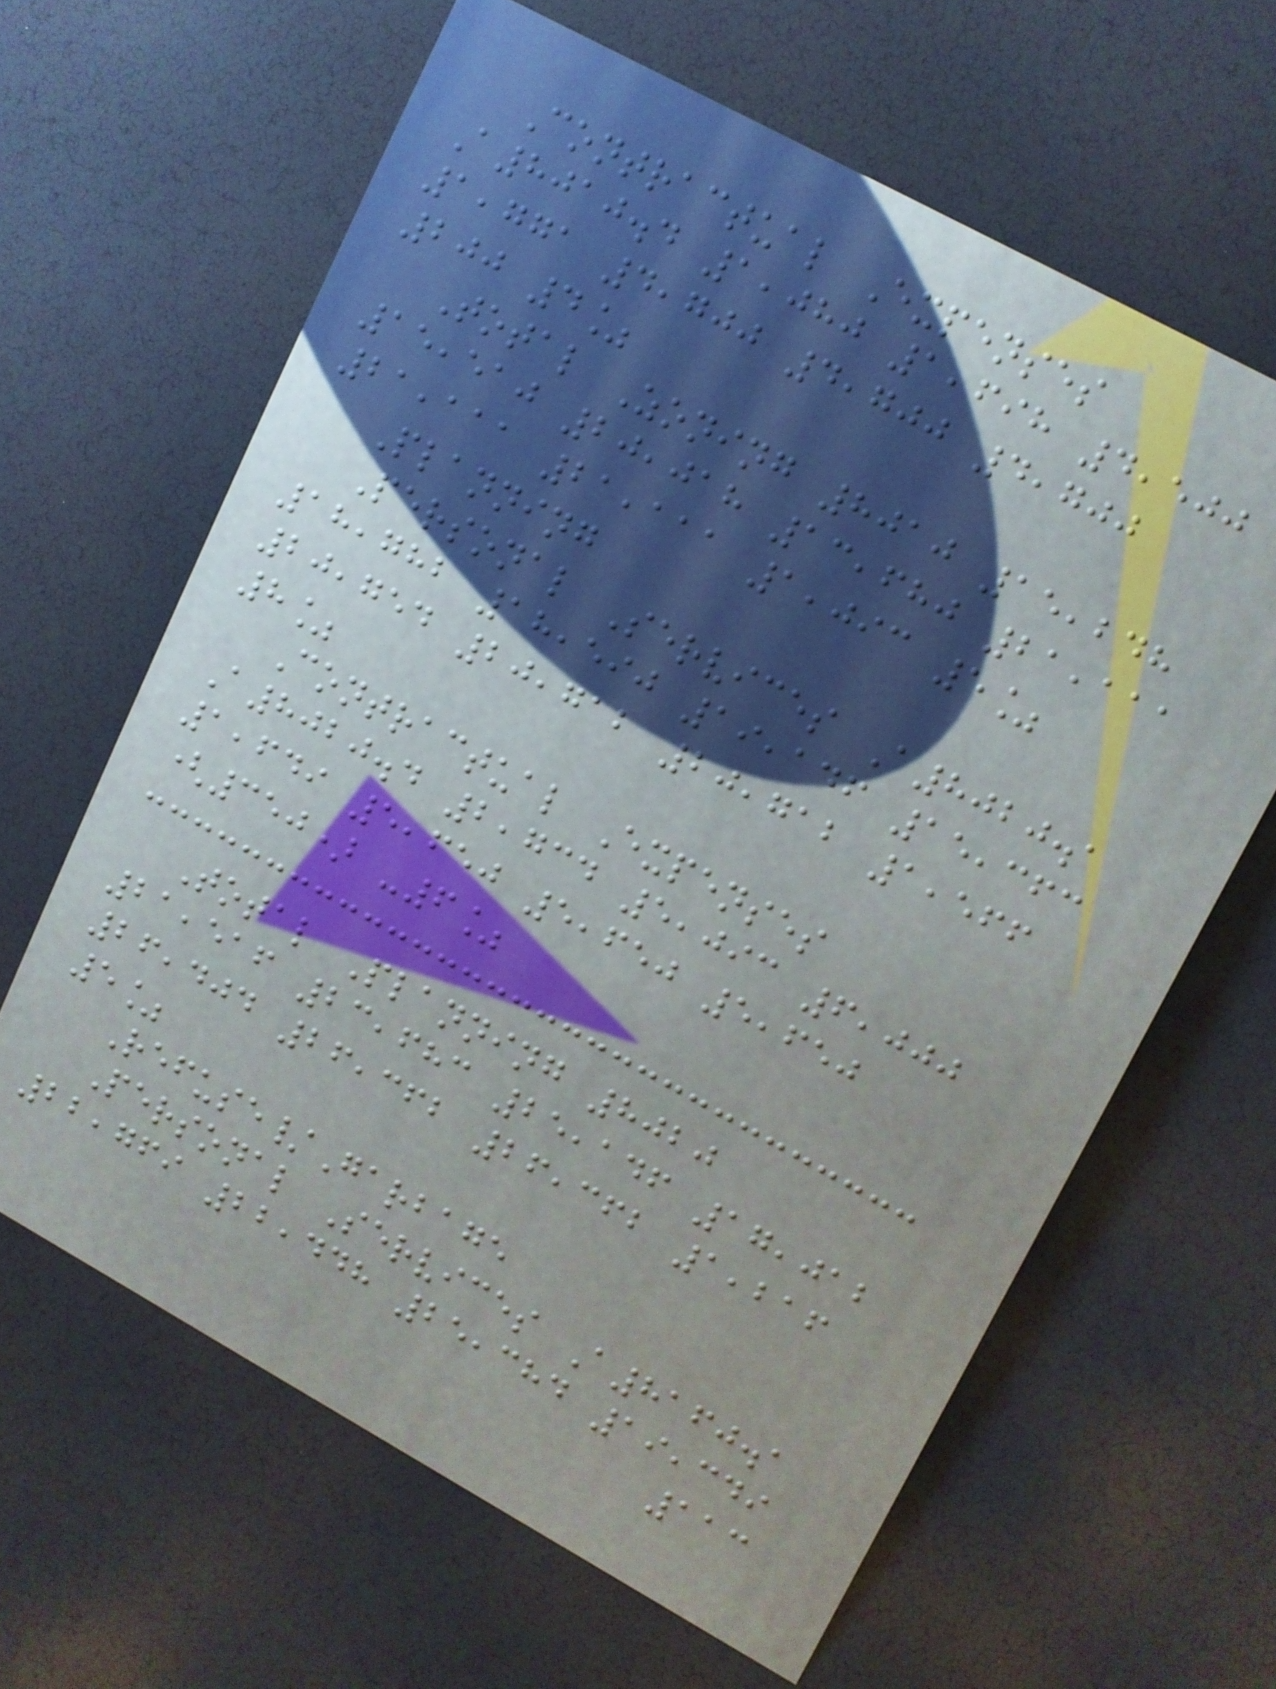Contractual Expenses
A8010.4 1,080 1,698 4,500
1,771 4,700 4,700 4,700
200 4%
Total Zoning 8010 15,248
15,510 20,018 13,680 21,111
21,111 21,111 1,093 5%
Planning
Personal Services A8020.1
18,782 18,590 19,146 15,363
20,754 20,712 20,712 1,566
8%
Contractual Expenses
A8020.4 2,734 5,093 6,000
1,649 5,650 5,650 5,650
(350) -6%
Total Planning 8020
21,516 23,683 25,146 17,012
26,404 26,362 26,362 1,216
5%
Refuse/Garbage
Personal Services A8160.1
22,769 22,448 25,384 19,349
113
